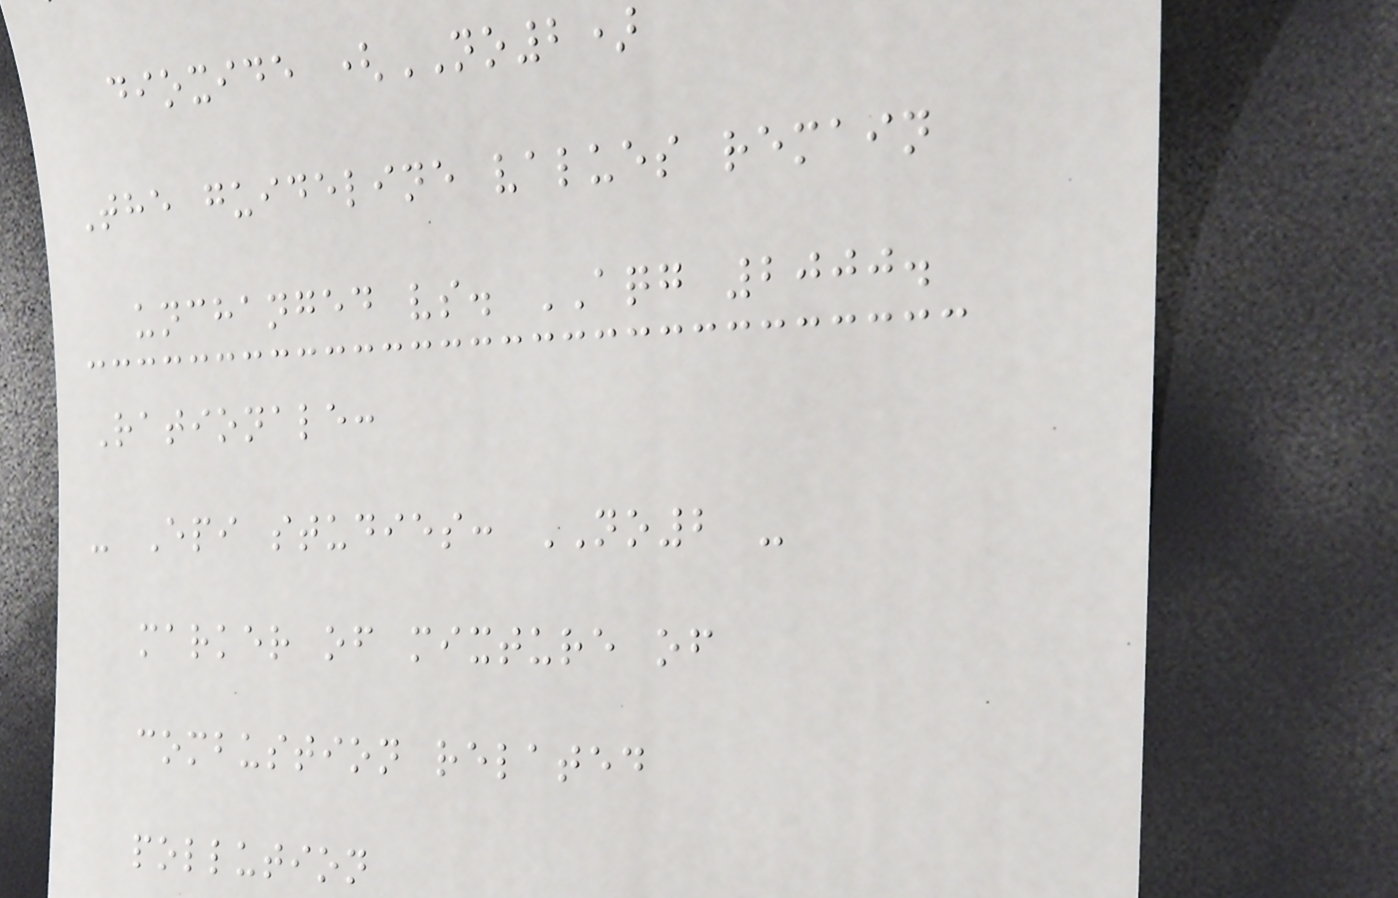dioxide (NO2)
The guideline values remain
unchanged vs. AQG 2000.
Rationale:
- Epi studies: NO2 -
marker of mixture of
combustion related
pollution
